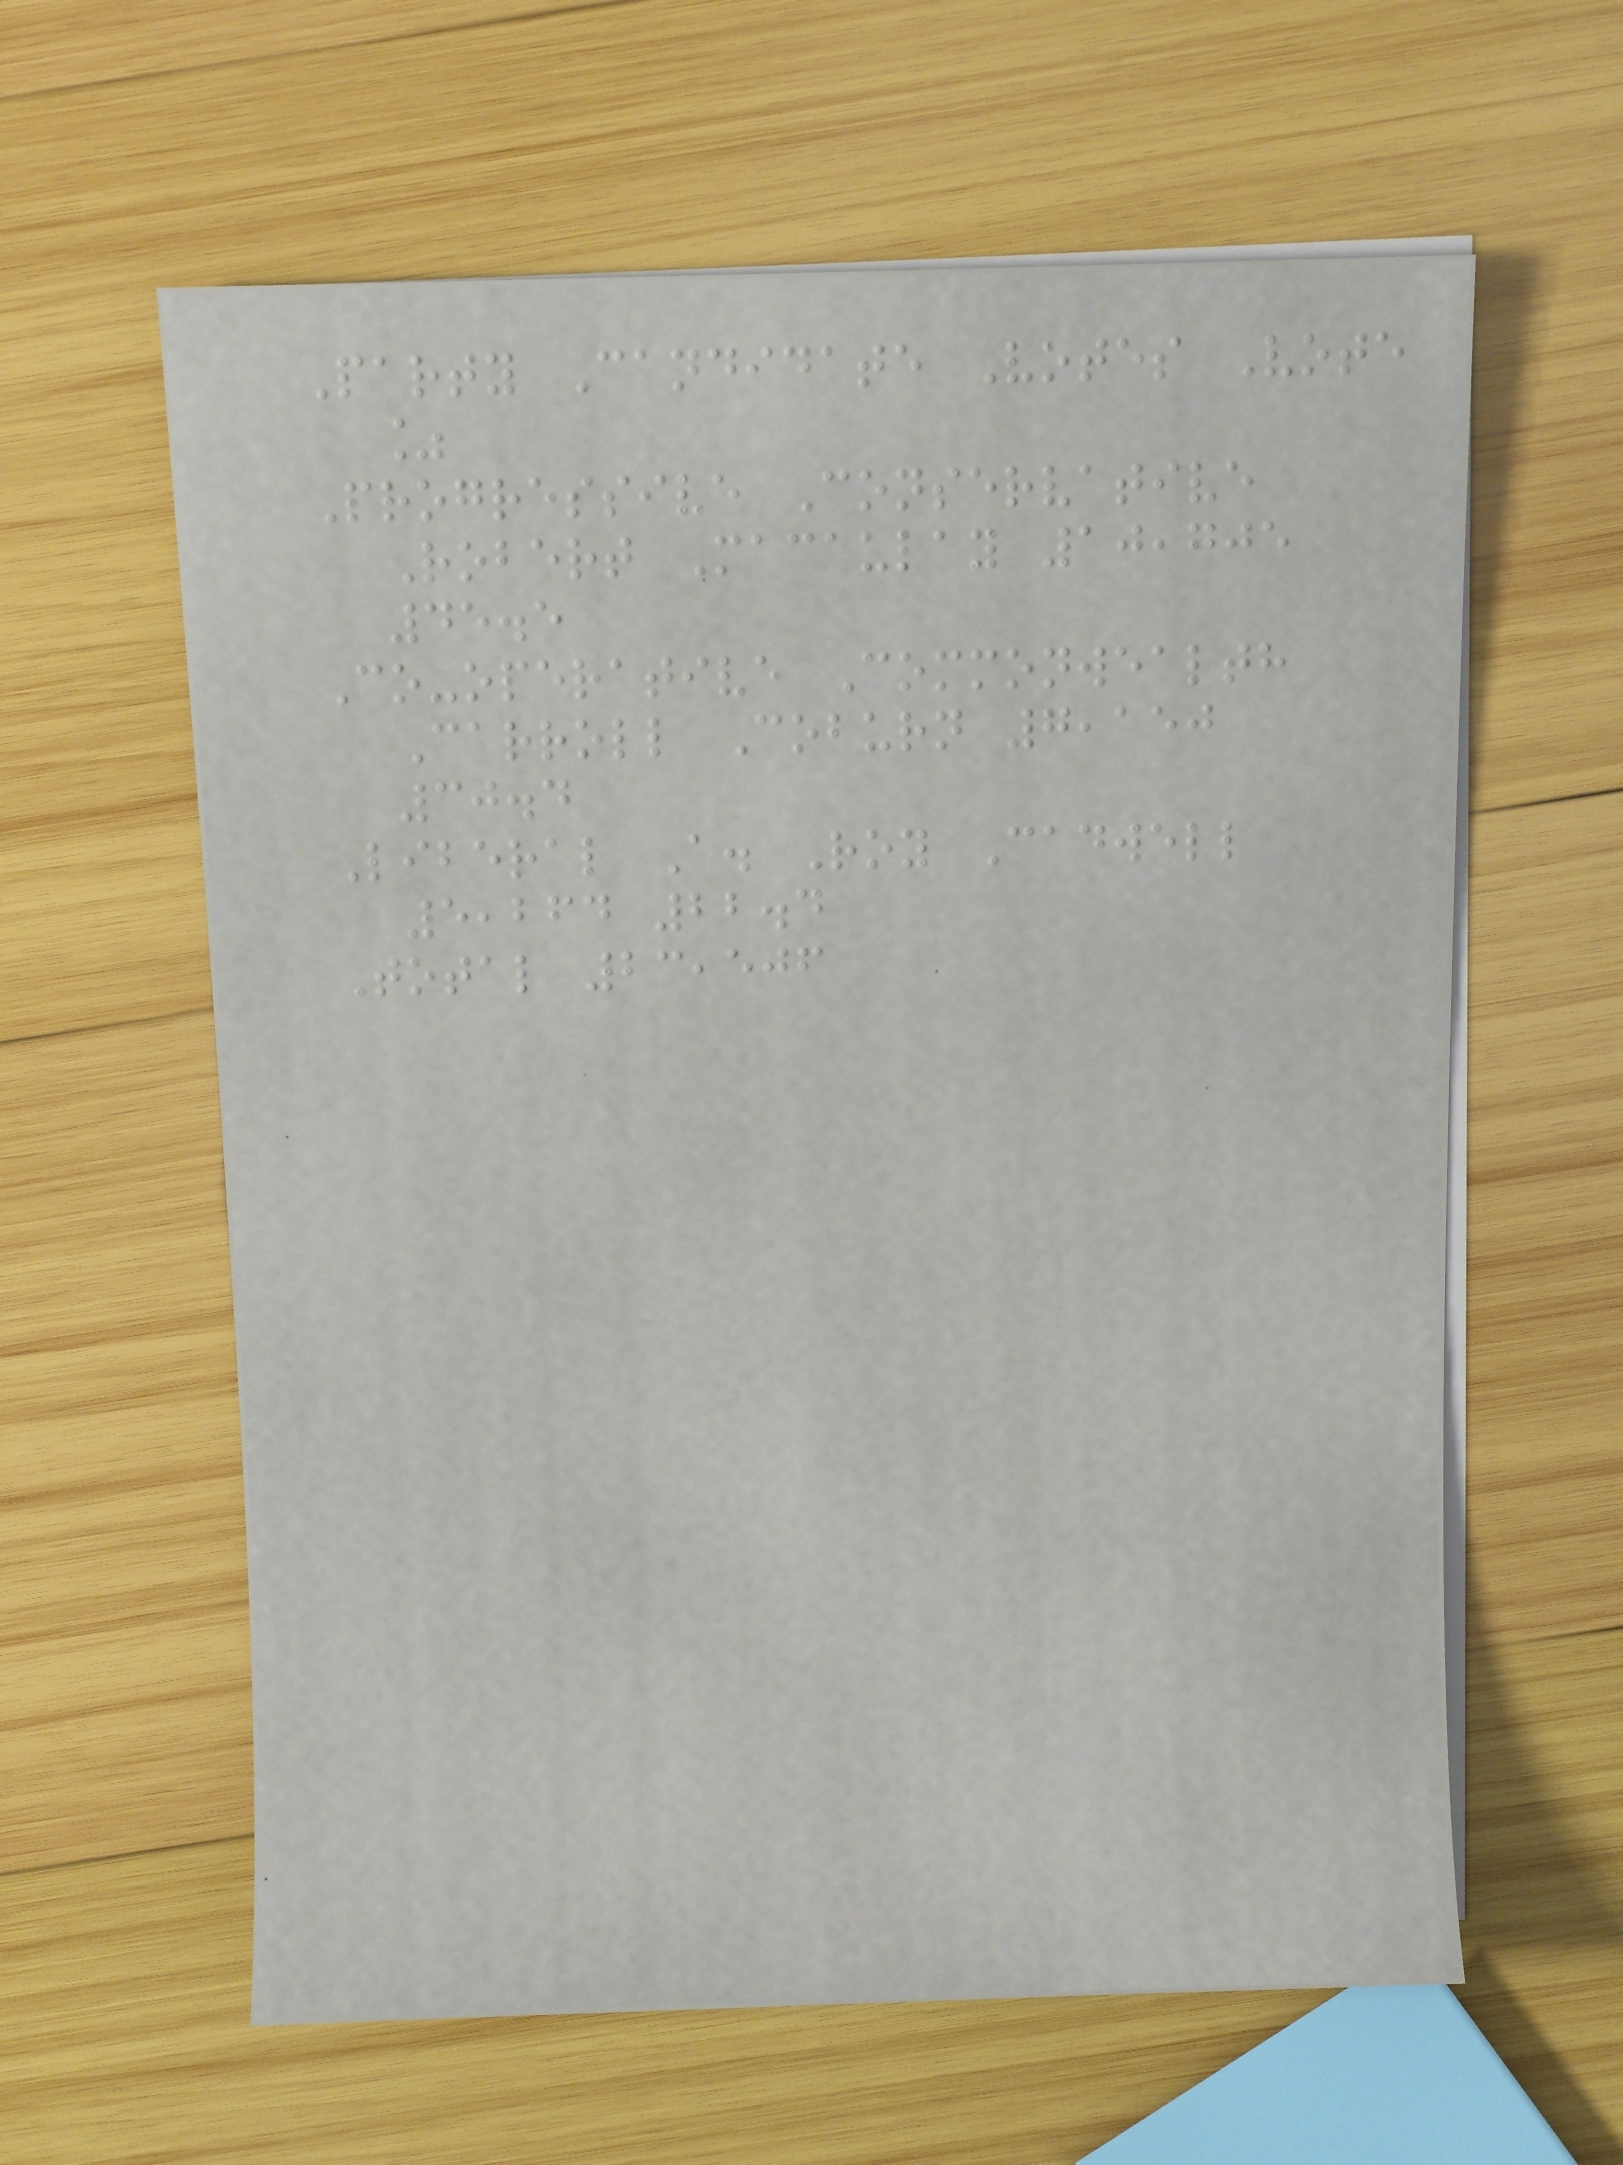Party Candidate Votes Vote
%
Progressive Conservative
Robert Macaulay 10,705
45.5
Co-operative Commonwealth
Carroll Coburn 7,150
30.4
Liberal A. Roy Cadwell
5,264 22.4
Total 23,506
